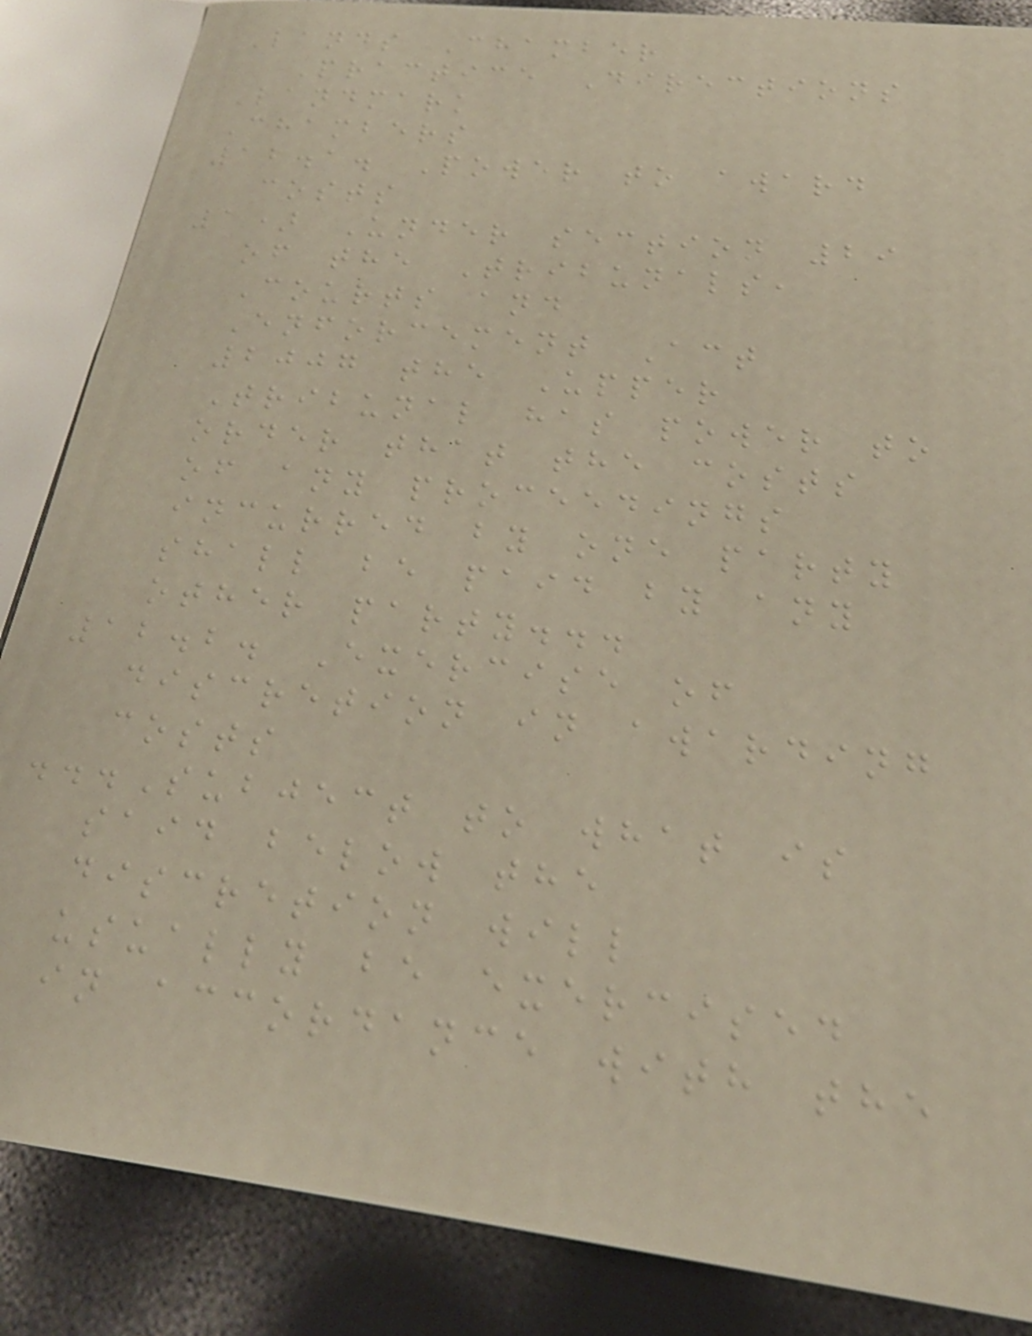Lands Chamber
Practice Directions
Landmark
Chambers
12.1. Power to award
costs
1) Under section 29
of the Tribunals,
Courts and
Enforcement Act
2007 the Upper
Tribunal has power to
order that the costs
of any proceedings
incurred by one party
shall be paid by any
other party...
12.2. Exercise of
discretion in awarding
costs
...Subject to what is
said below the
discretion will
usually be exercised
in accordance with the
